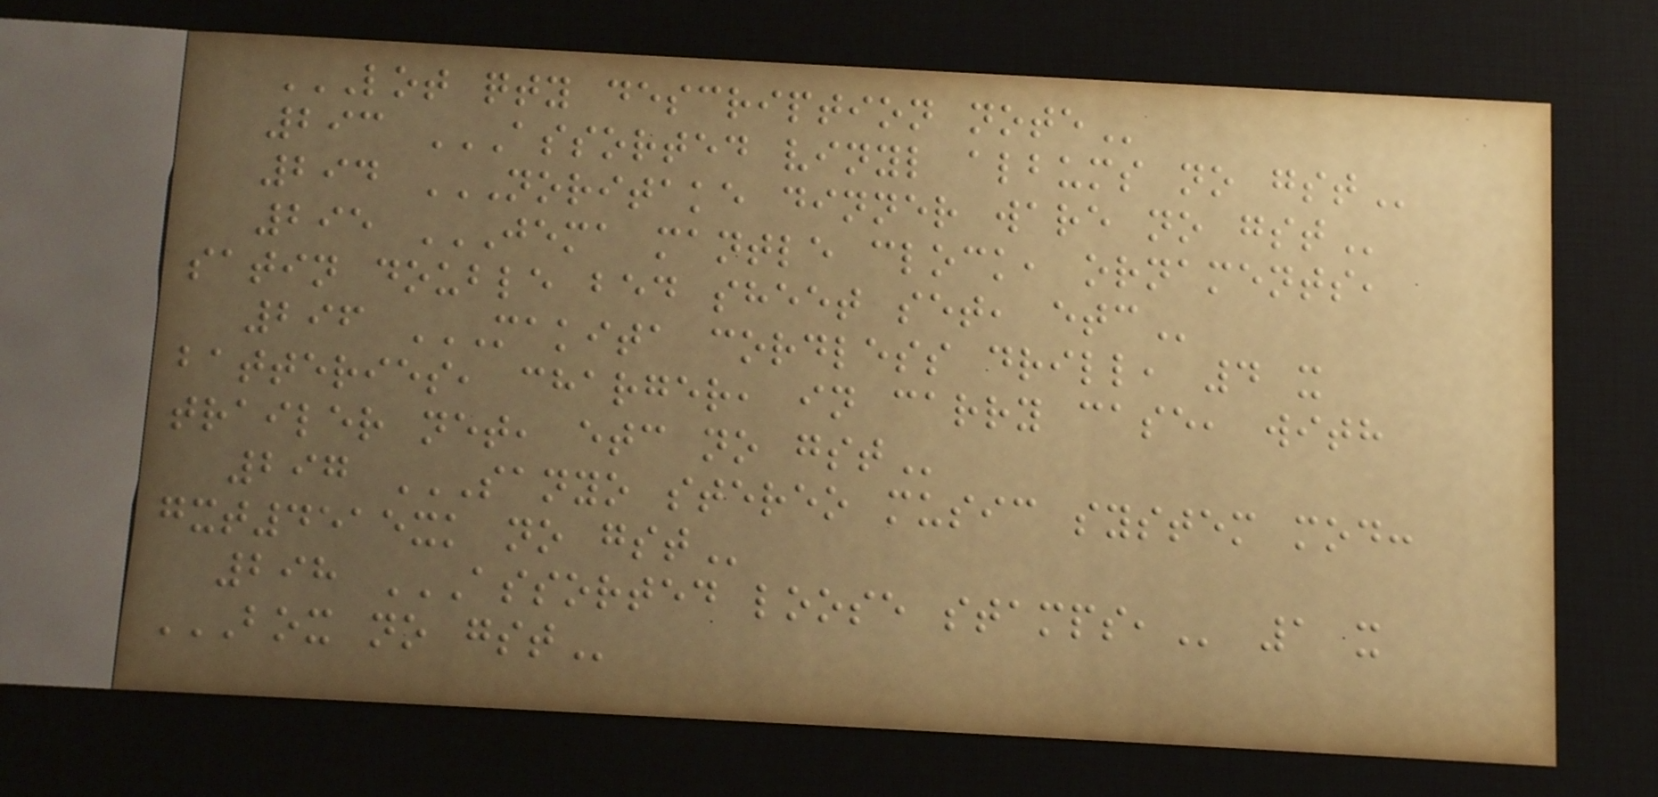LOT QTY DESCRIPTION NOTE
293 ASSORTED VINYL ALBUMS NO GST
294 NORITAKE DINNER WARE NO GST
295 JEMA MANTLE CLOCK, ORNAMENTS,
SATIN DOUBLE BED SHEET SET, ETC
296 MAKITA CORDLESS DRILL, 4 X
BATTERIES, CHARGER, IN CARRY CASE, WITH
TRAILER NET, ETC NO GST
297 SANYO STEREO MUSIC SYSTEM MOD:
GXT4515XK NO GST
298 ASSORTED LOOSE STAMPS, 1 x
BOX NO GST
